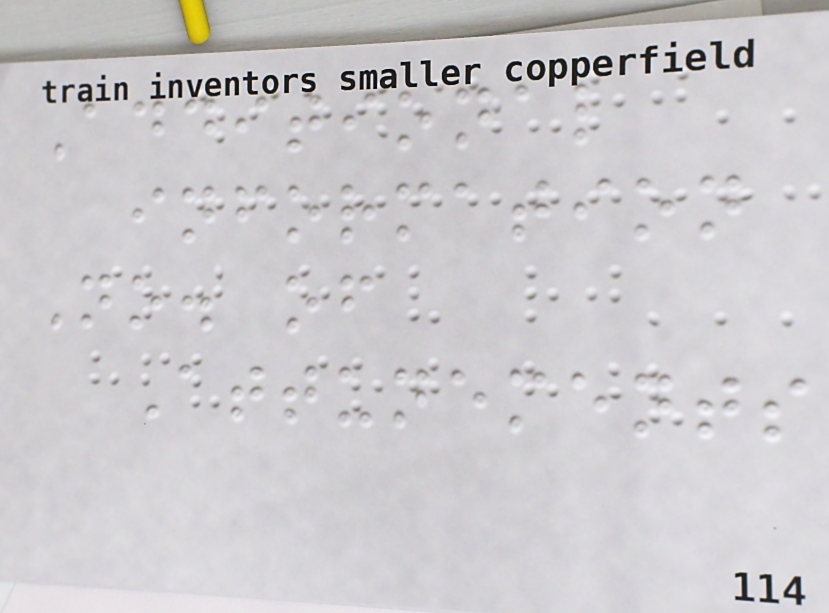Additional
information
No. of
Attunements
